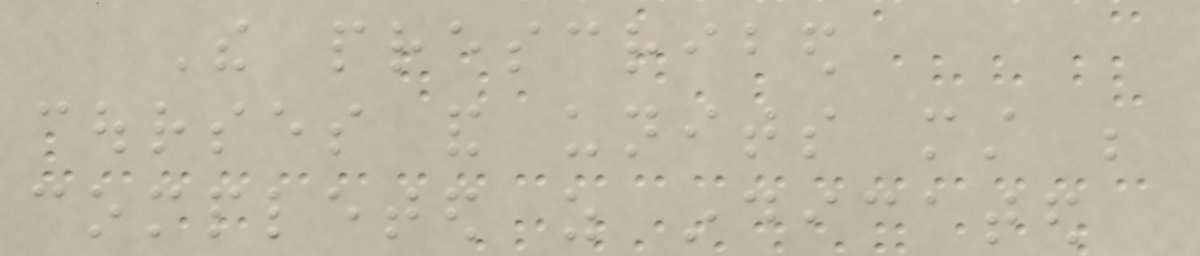The prescribed
courses and units must be
completed as indicated
